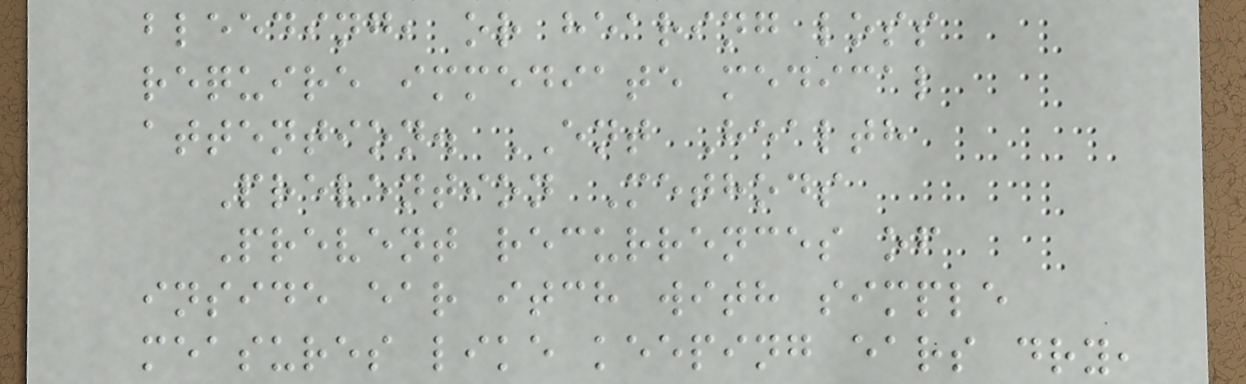bleeding, or hearing loss
require immediate medical
attention. ENT Health
Prevention Methods
Prevent recurrences of
inside ear itch with simple
measures like keeping ears dry,
